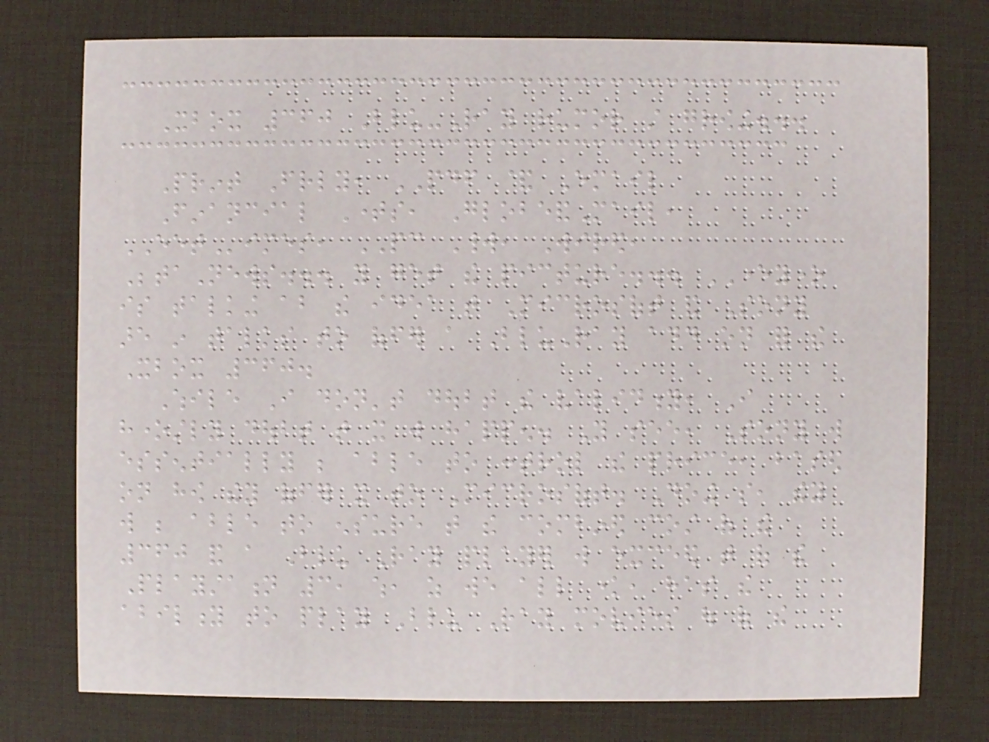Xbox 360 Blu-Ray rumor still growing...
Print Friendly, PDF & Email
Financial Times, GlobeandMail,
EETimes, PC World, Wired,
BetaNews... you get the picture... EVERYONE
is talking about the idea that Microsoft and Sony
are in talks to offer a BluRay add on for the
Xbox 360.
While I don't doubt the validity, I
honestly doubt that it will happen. You see, Sony will
essentially be able to control the price, based
on how they offer it to Microsoft. Doing so, they
will be able to ensure that the combined cost of the
360 and a Blu Ray player will exceed that of the
Playstation 3, which, as we all know, has the
ability to play Blu Ray movies out of the
